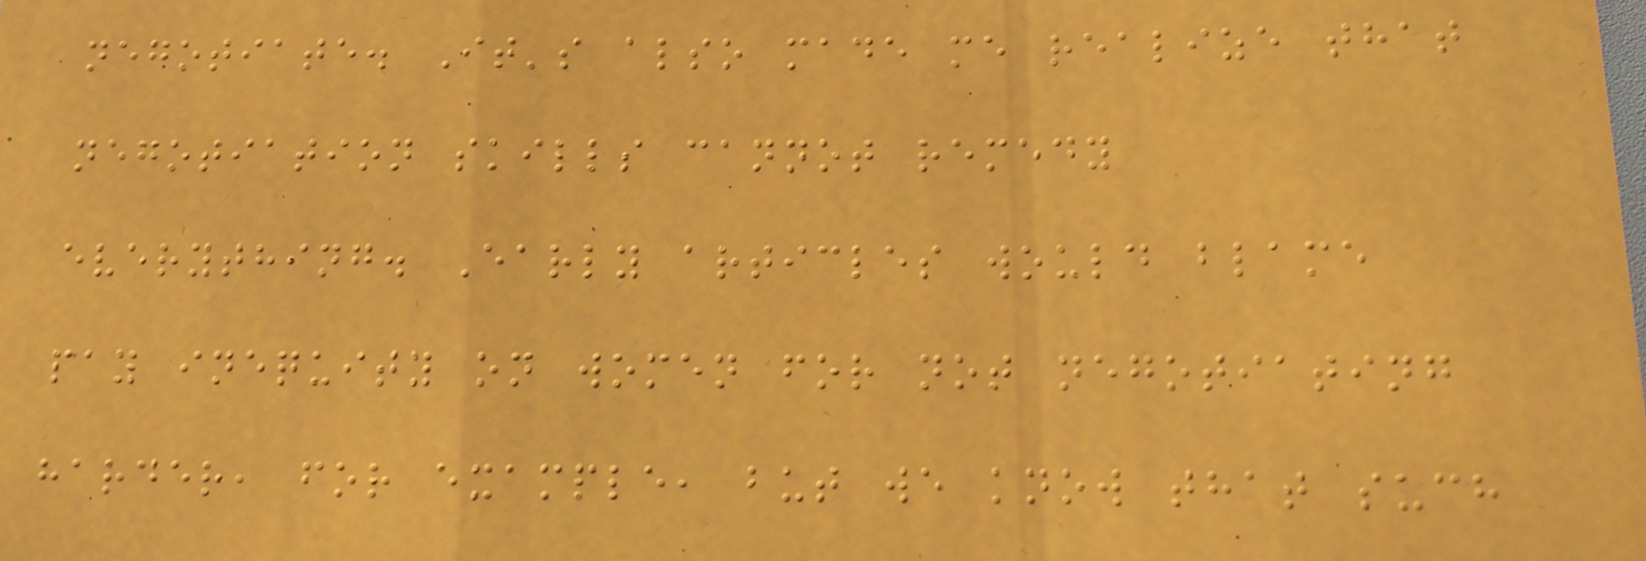negotiate. It's also made me realize that
negotiation skills cannot remedy
everything. Early articles would blame
pay inequity on women for not negotiating
harder, for example, but we know that such
